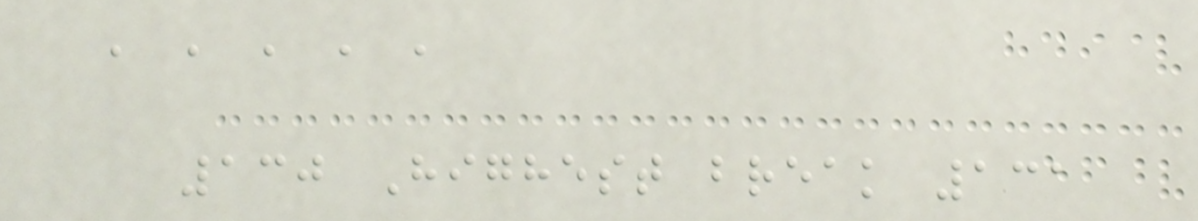, , , , ,
130 Highest break 131
